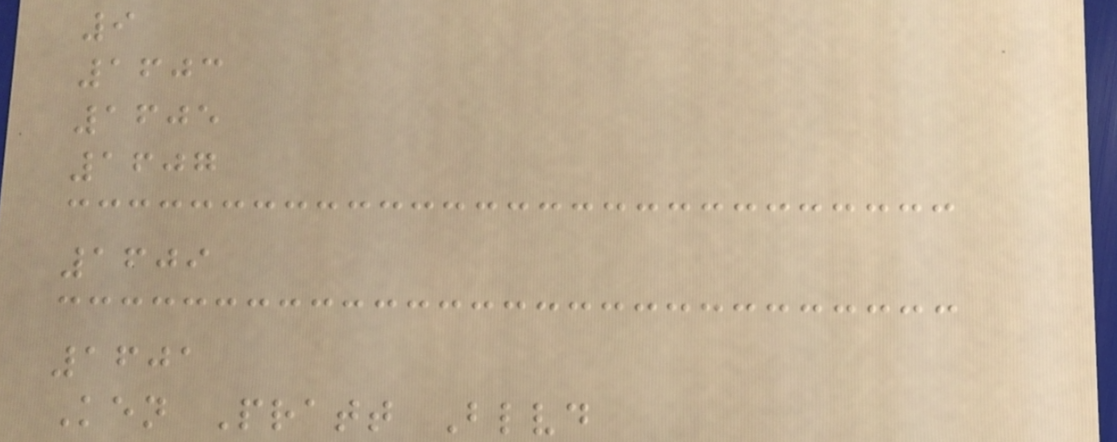9
1603
1605
1607
1609
1601
Ken Pratt Blvd
